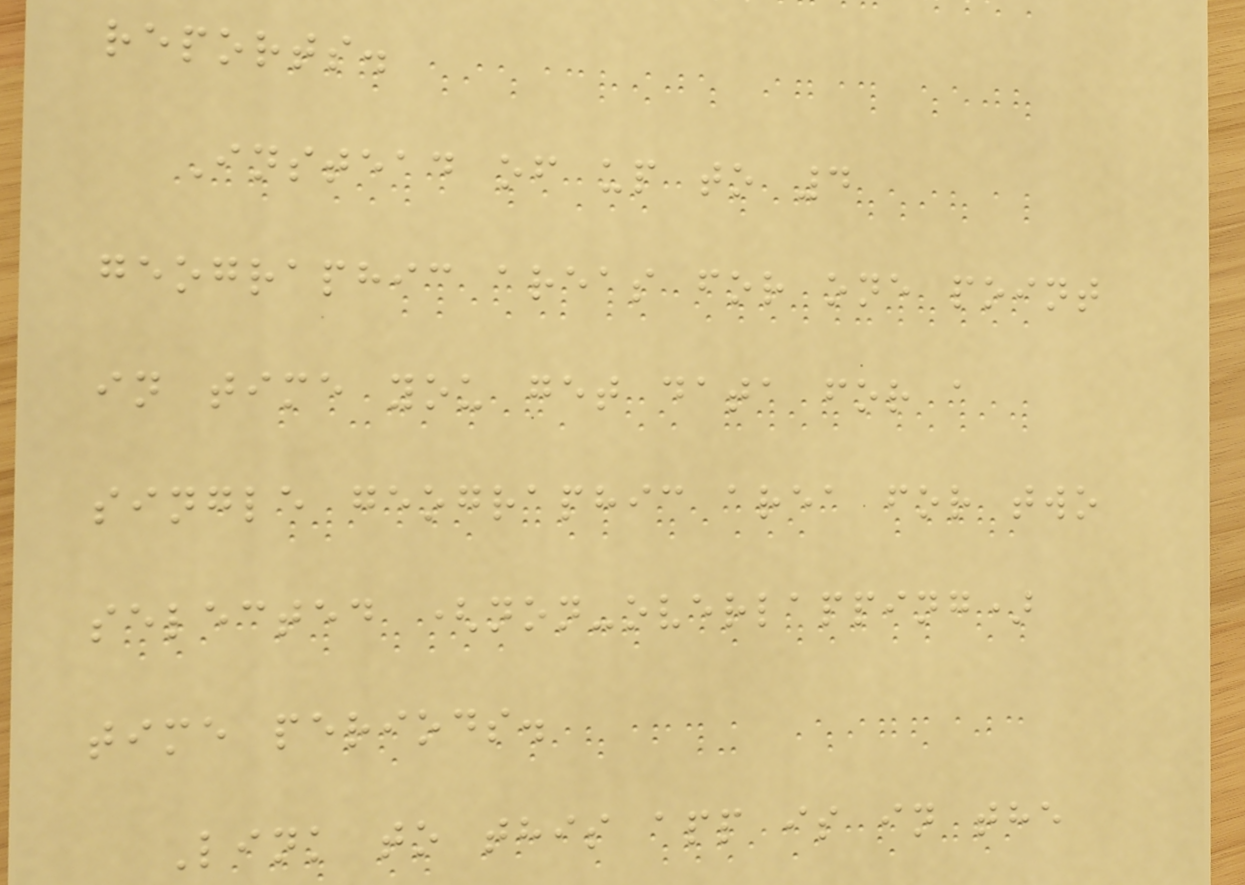reports.
Instead of up to 4
geographic areas for one point
in time you get data for a
single geographic area for two
selected (non-overlapping)
time periods.
Link to this app is in the
